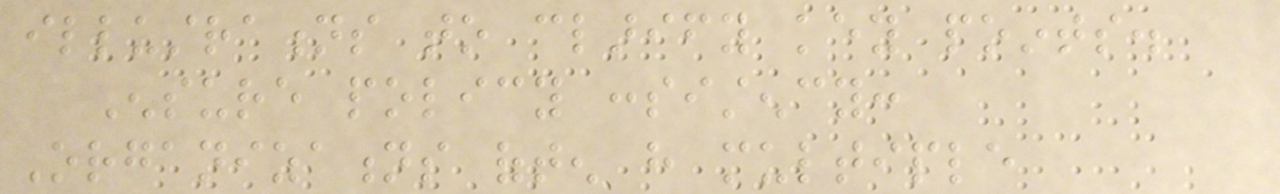illustrations to clarify key points.
Ensure policy consistency:
Organizations often have multiple
